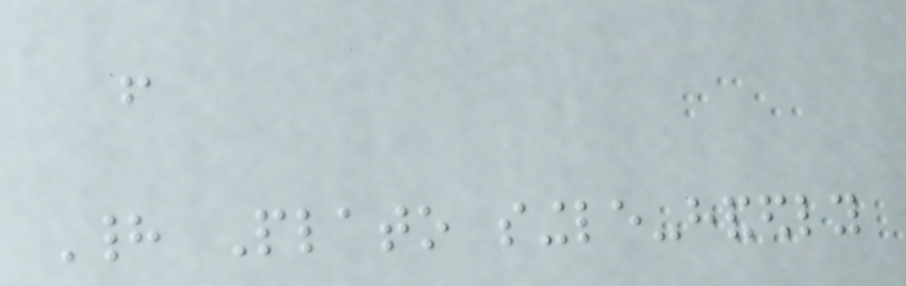from
Had Plato single-handedly
